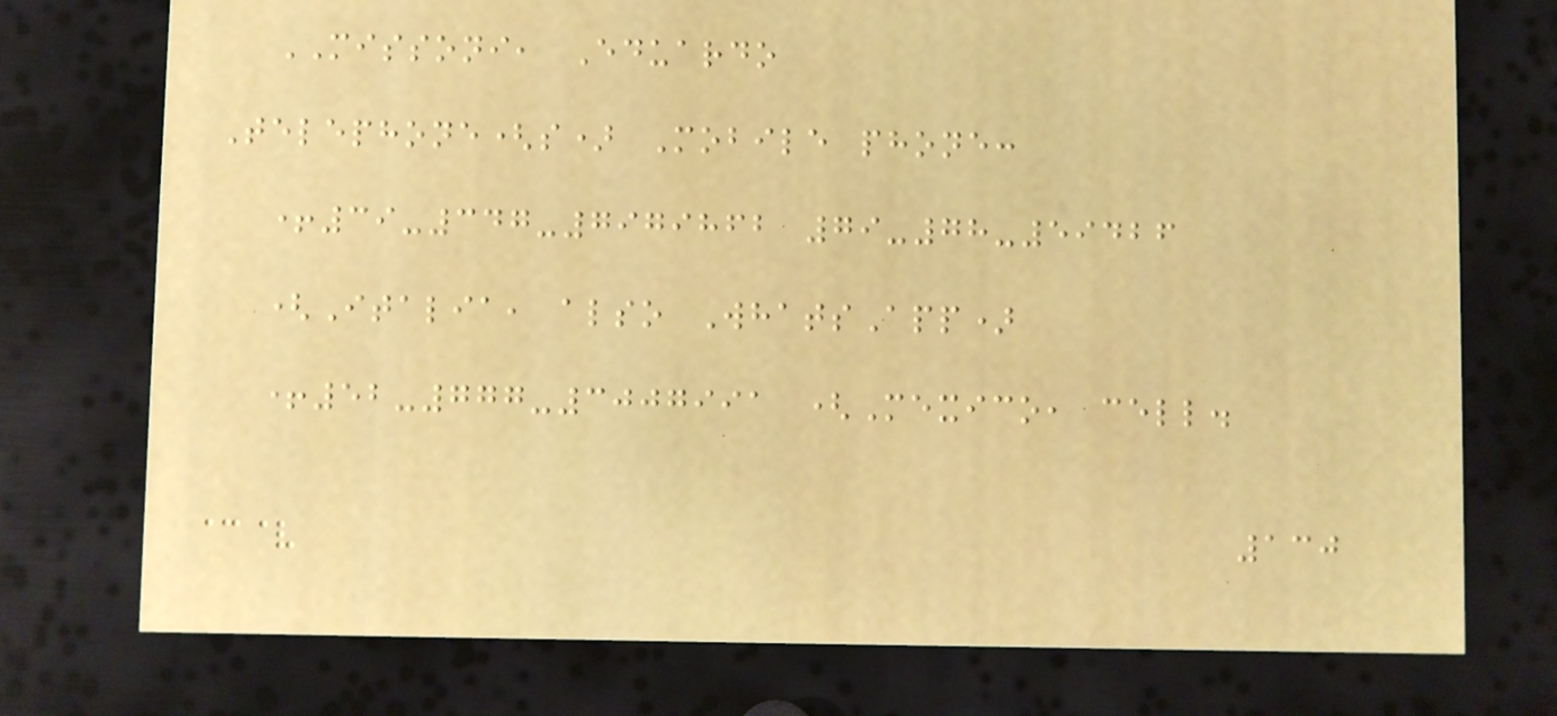MISSONI, Eduardo
Telephone(s) Mobile phone:
+39-347-7979862 79-78-59426
(Italia, also WhatsApp)
+52-777-3007991 (Mexico, cell.
130
